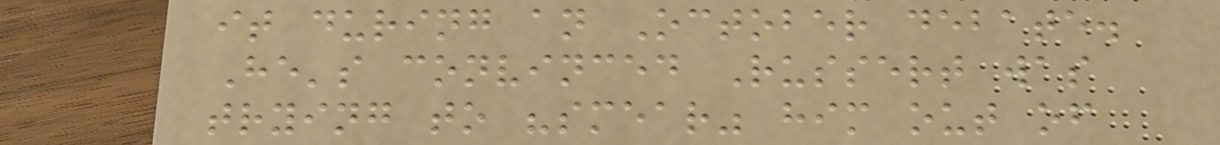it during an October debate.
He's convinced Russert was
trying to "smear" him out of
